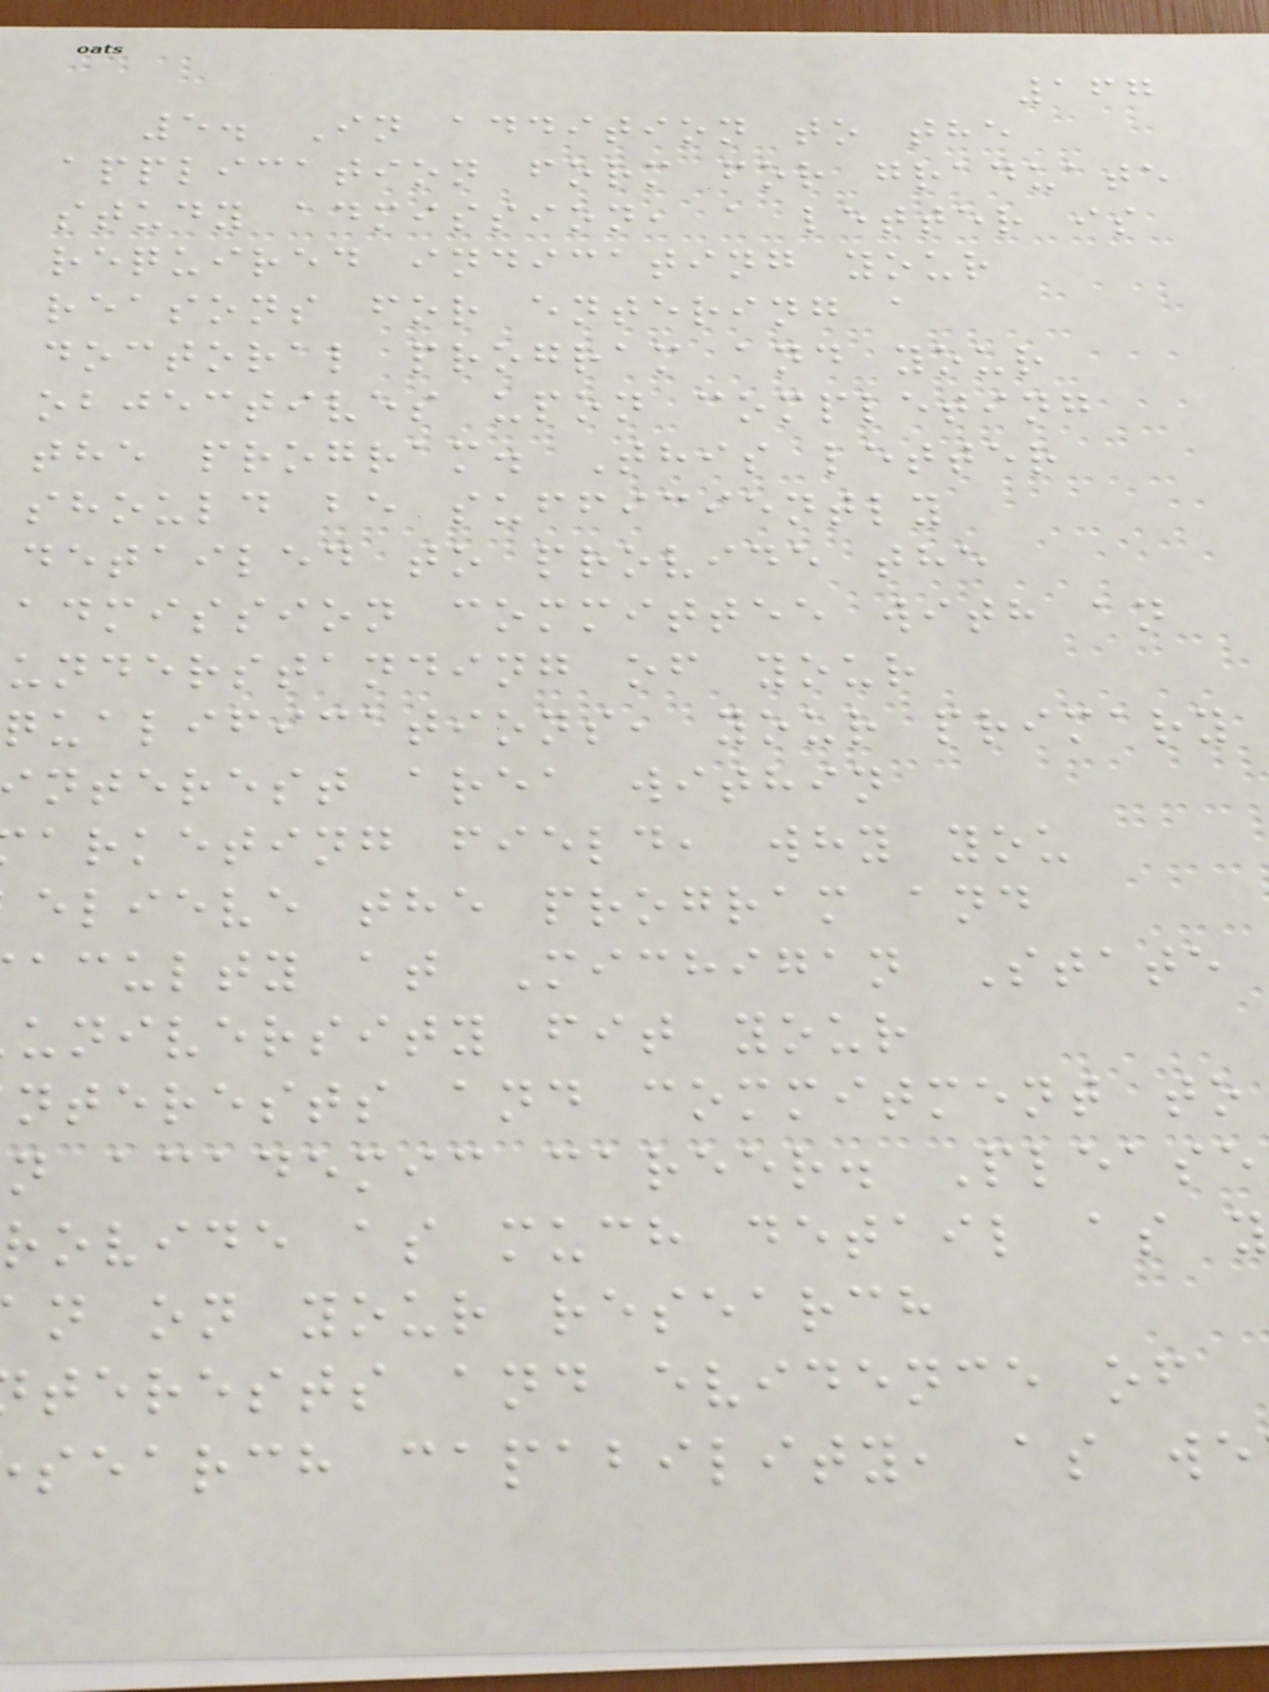167
5. In addition to the
application form for graduate
study admission, a letter is
required indicating your
reasons for entering a
doctoral program and your
objectives upon completing
the program. This letter
should be sufficiently
detailed to provide the
admission committee with an
understanding of your
qualifications, your primary
nterest area within
arketing field, why you
elieve the program and
aculty at Michigan State
university fit your
nterests and commitment to
n academic career. Please
rovide as much detail as y
n on your research
terests and evidence of
search capability, as we
